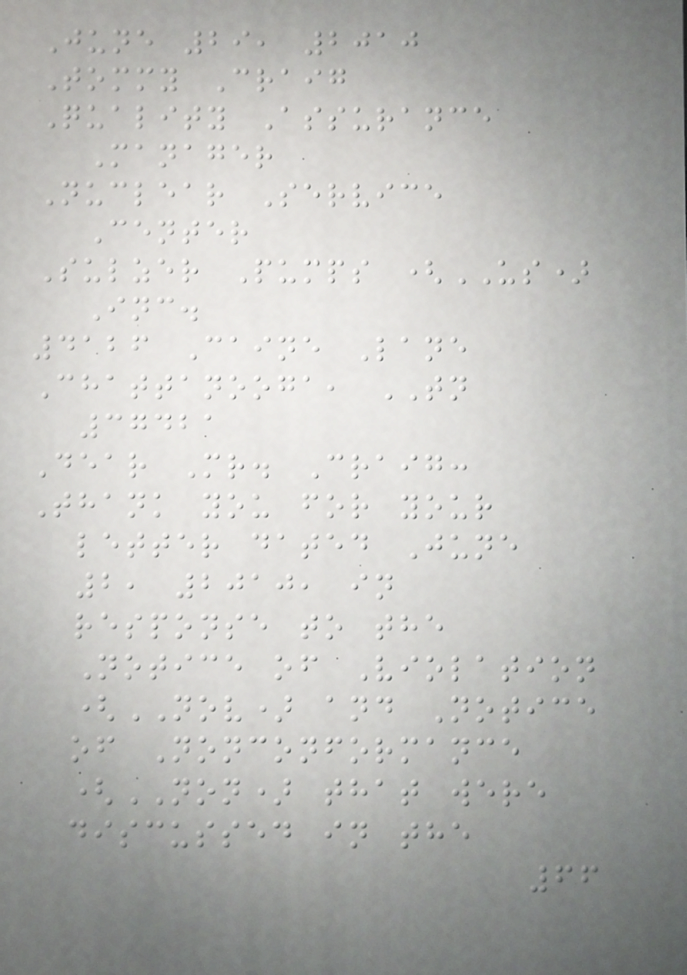June 29, 2010
Tommy Craig
Quality Assurance
Manager
Nuclear Service
Center
Sulzer Pumps (US)
Inc.
4126 Caine Lane
Chattanooga, TN
37421
Dear Mr. Craig:
Thank you for your
letter dated June
2, 2010, in
response to the
Notice of Violation
(NOV) and Notice
of Nonconformance
(NON) that were
discussed in the
66
